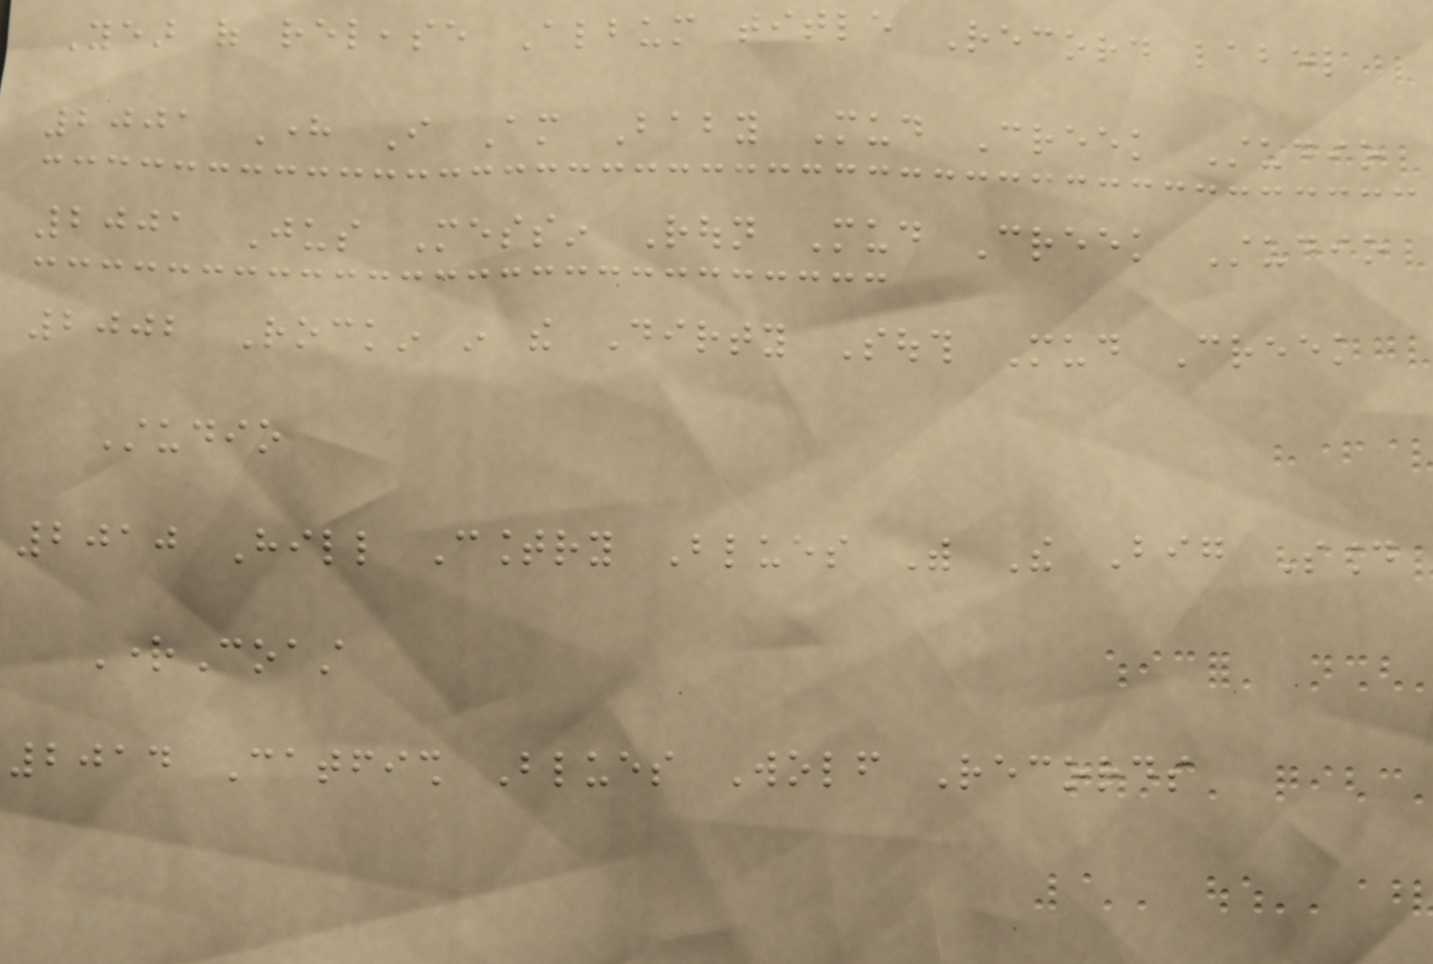Year of release Album title Record label
2001 Here I Am Baby Mud Creek Studio
2001 Jus Messin Roun Mud Creek Studio
2002 Rockin in the Dirty South Mud Creek
Studio
2010 Hill Country Blues With The Big Sound
RightCoast
2014 Catfish Blues Wolf Records
